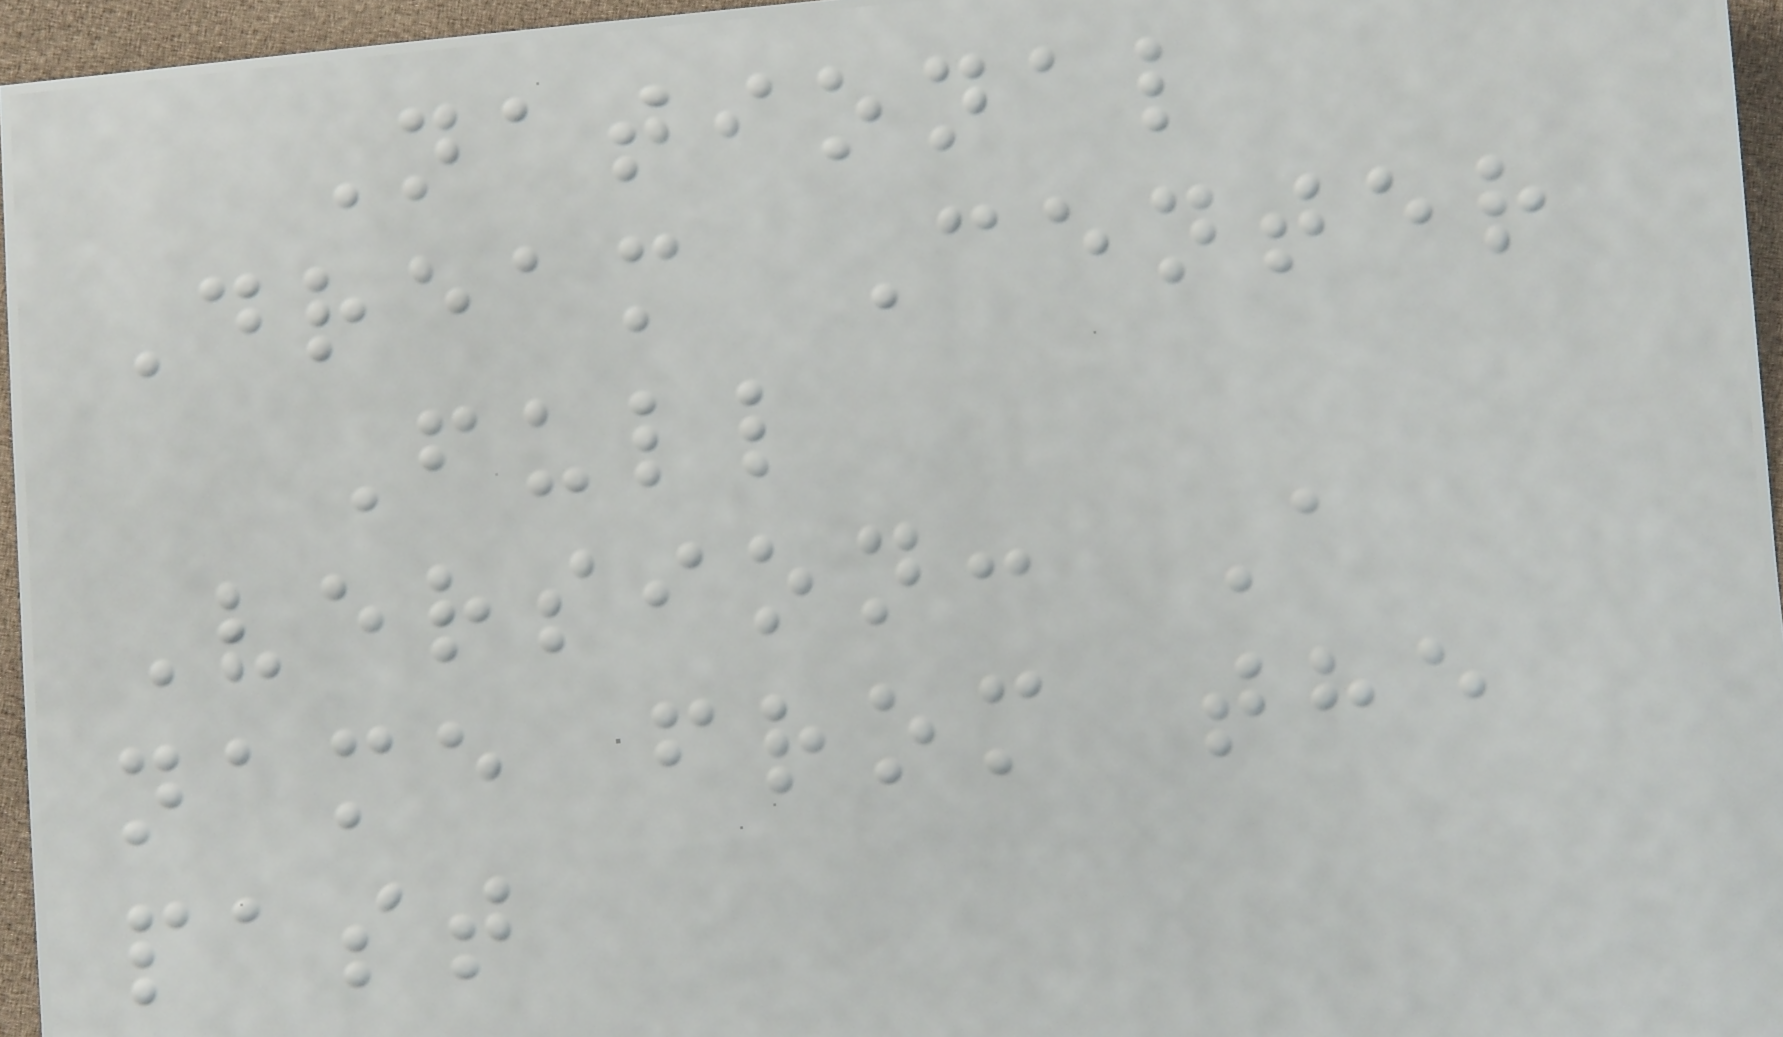National
Dream Center
Full
Version: A
name from the
past
